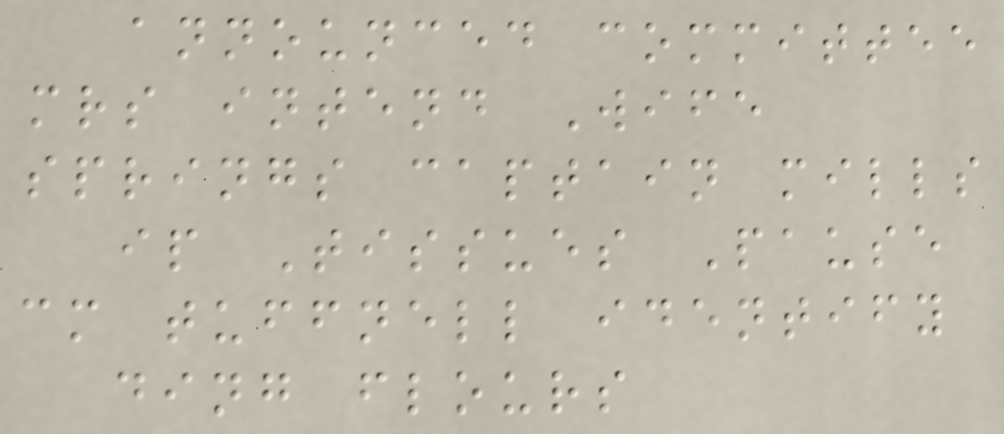announced committee
mrs intend Wife
springs captain mills
ip Tissues Pause
cm tuffnell identify
ding flours
